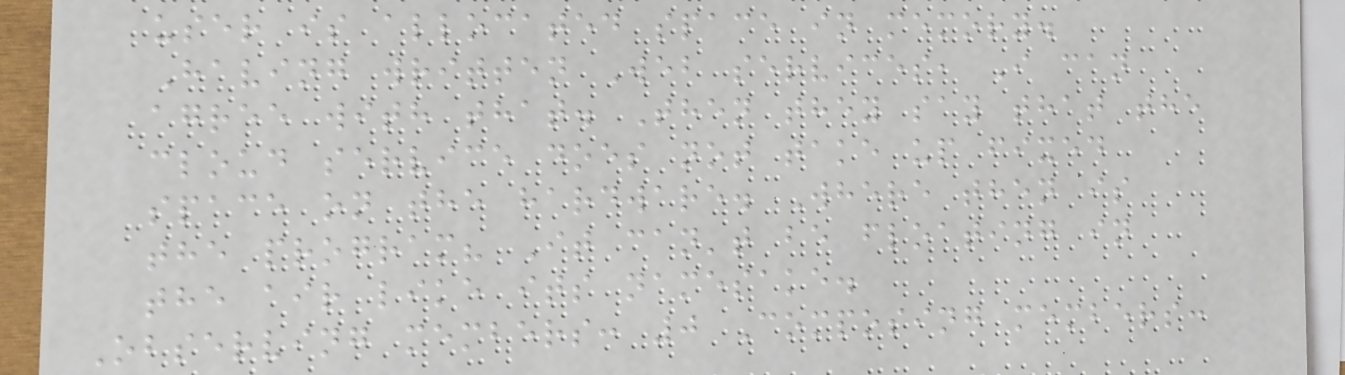user is allocated space in memory.
Having written Web services, I can
agree with that. Then they say that the
cloud service does not take up fixed
space on the hardware. Where then is
the program? It can't be floating in
the air like its namesake.
Observing members: 0 Composing members:
